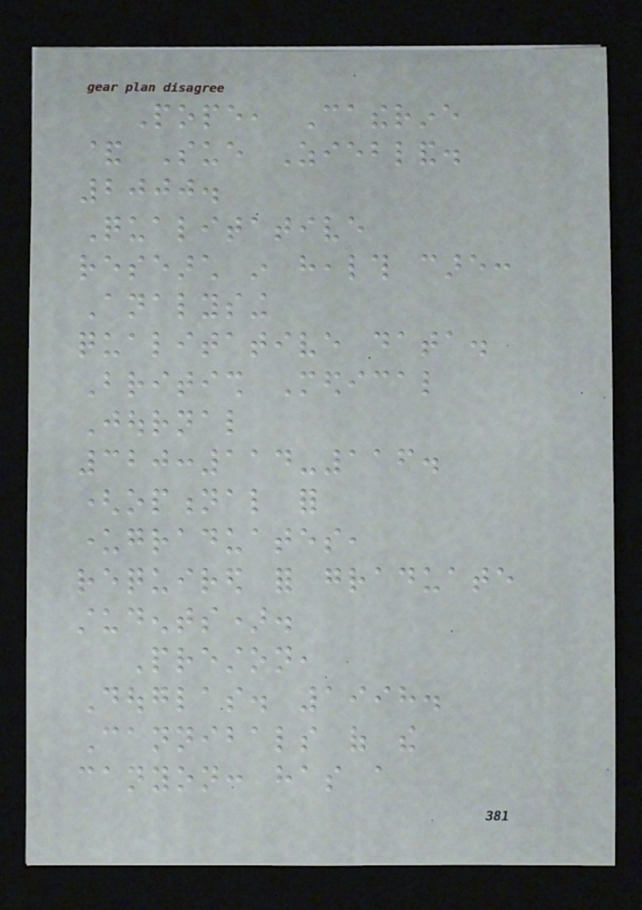Pope, Catherine
& Sue Ziebland.
2000.
Qualitative
research in health care:
Analysing
qualitative data.
British Medical
Journal
320:114-116.
(optional for
undergraduates,
required for graduate
students).
Preston,
Douglas. 1998.
Cannibals of the
canyon: has a
